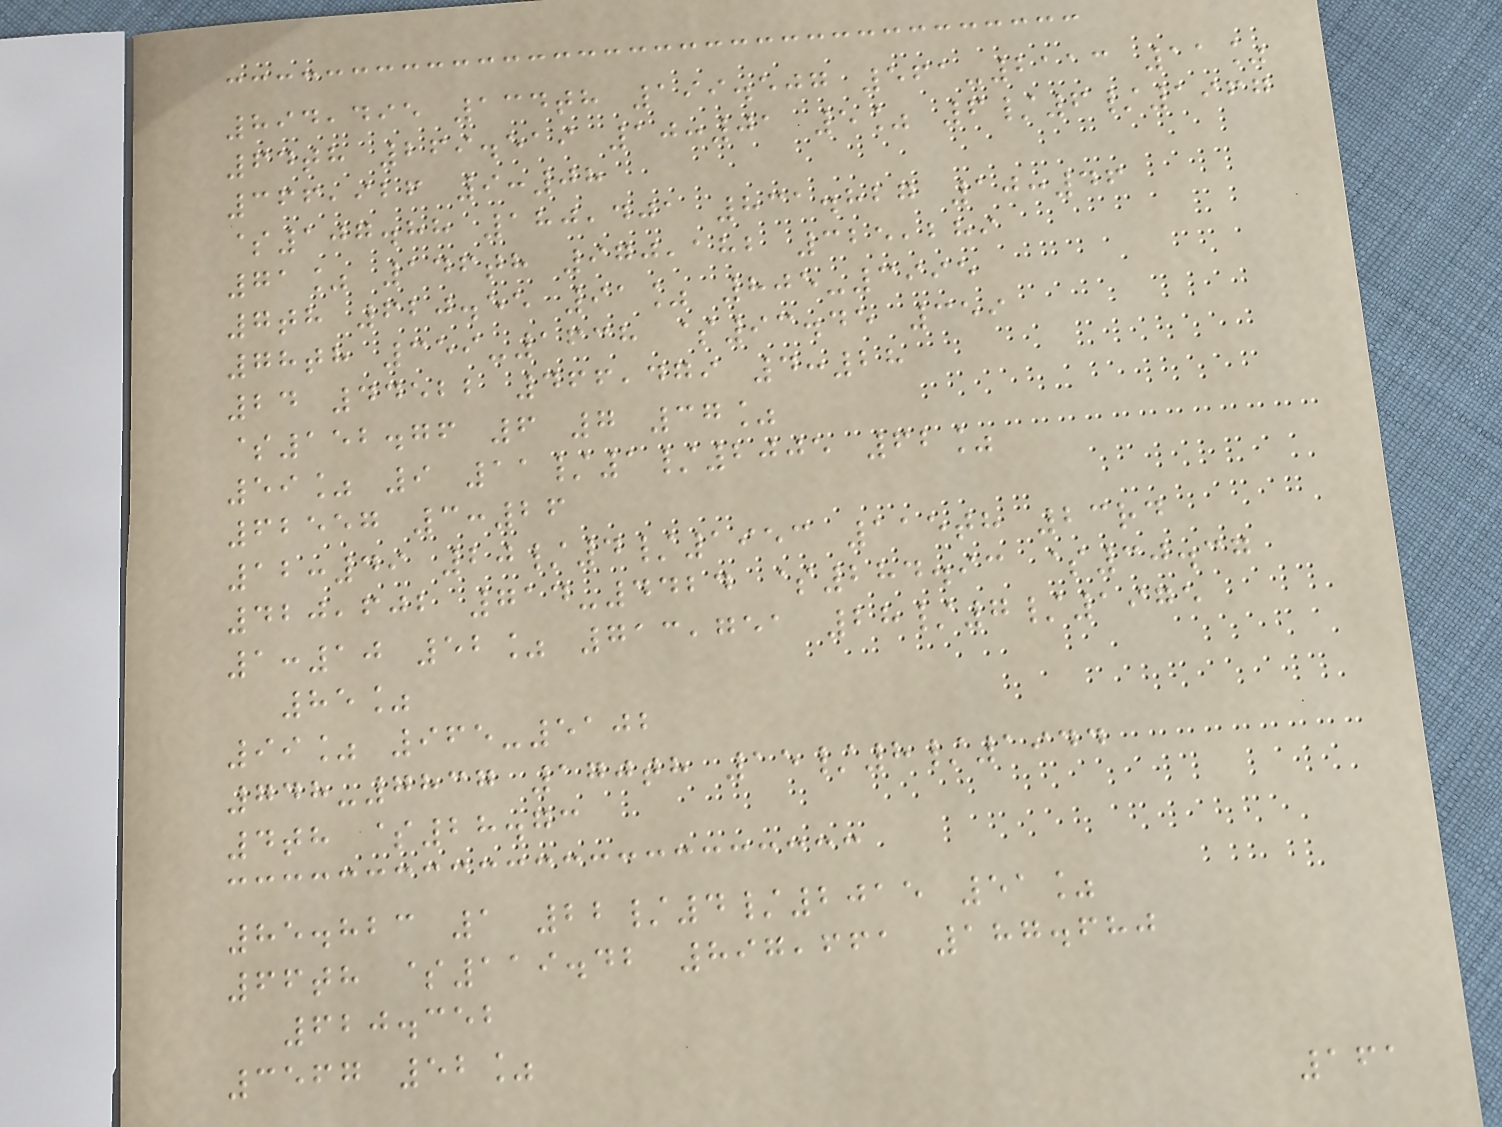894,495 134th 199.507 561-2113 11%
64th 269.519 10:01 5% 6/6/1967
366,926 9:08
$107.88 180,401 831.827 10:46
71% 146th 970,182 325,289
7th 620.55 91% 805-3995
78th 359-1638 $93.45 359
24 44522 466,479 4:28
$152.76 6 7 37%
59% 9 11/1/2005 62%
62557 3:26
12:49 20/4/1953 115th 23rd
420,602 714-4424 $284.93 $30.37
1:10 52% 713,751 28/7/1975
85%
99% 965-5102
748-7837 170th 15/8/1944
4th $28.73
85.823 1 22/4/2015 51%
66th $119.42 897,661 187.680
620.352
3567 52%
161
